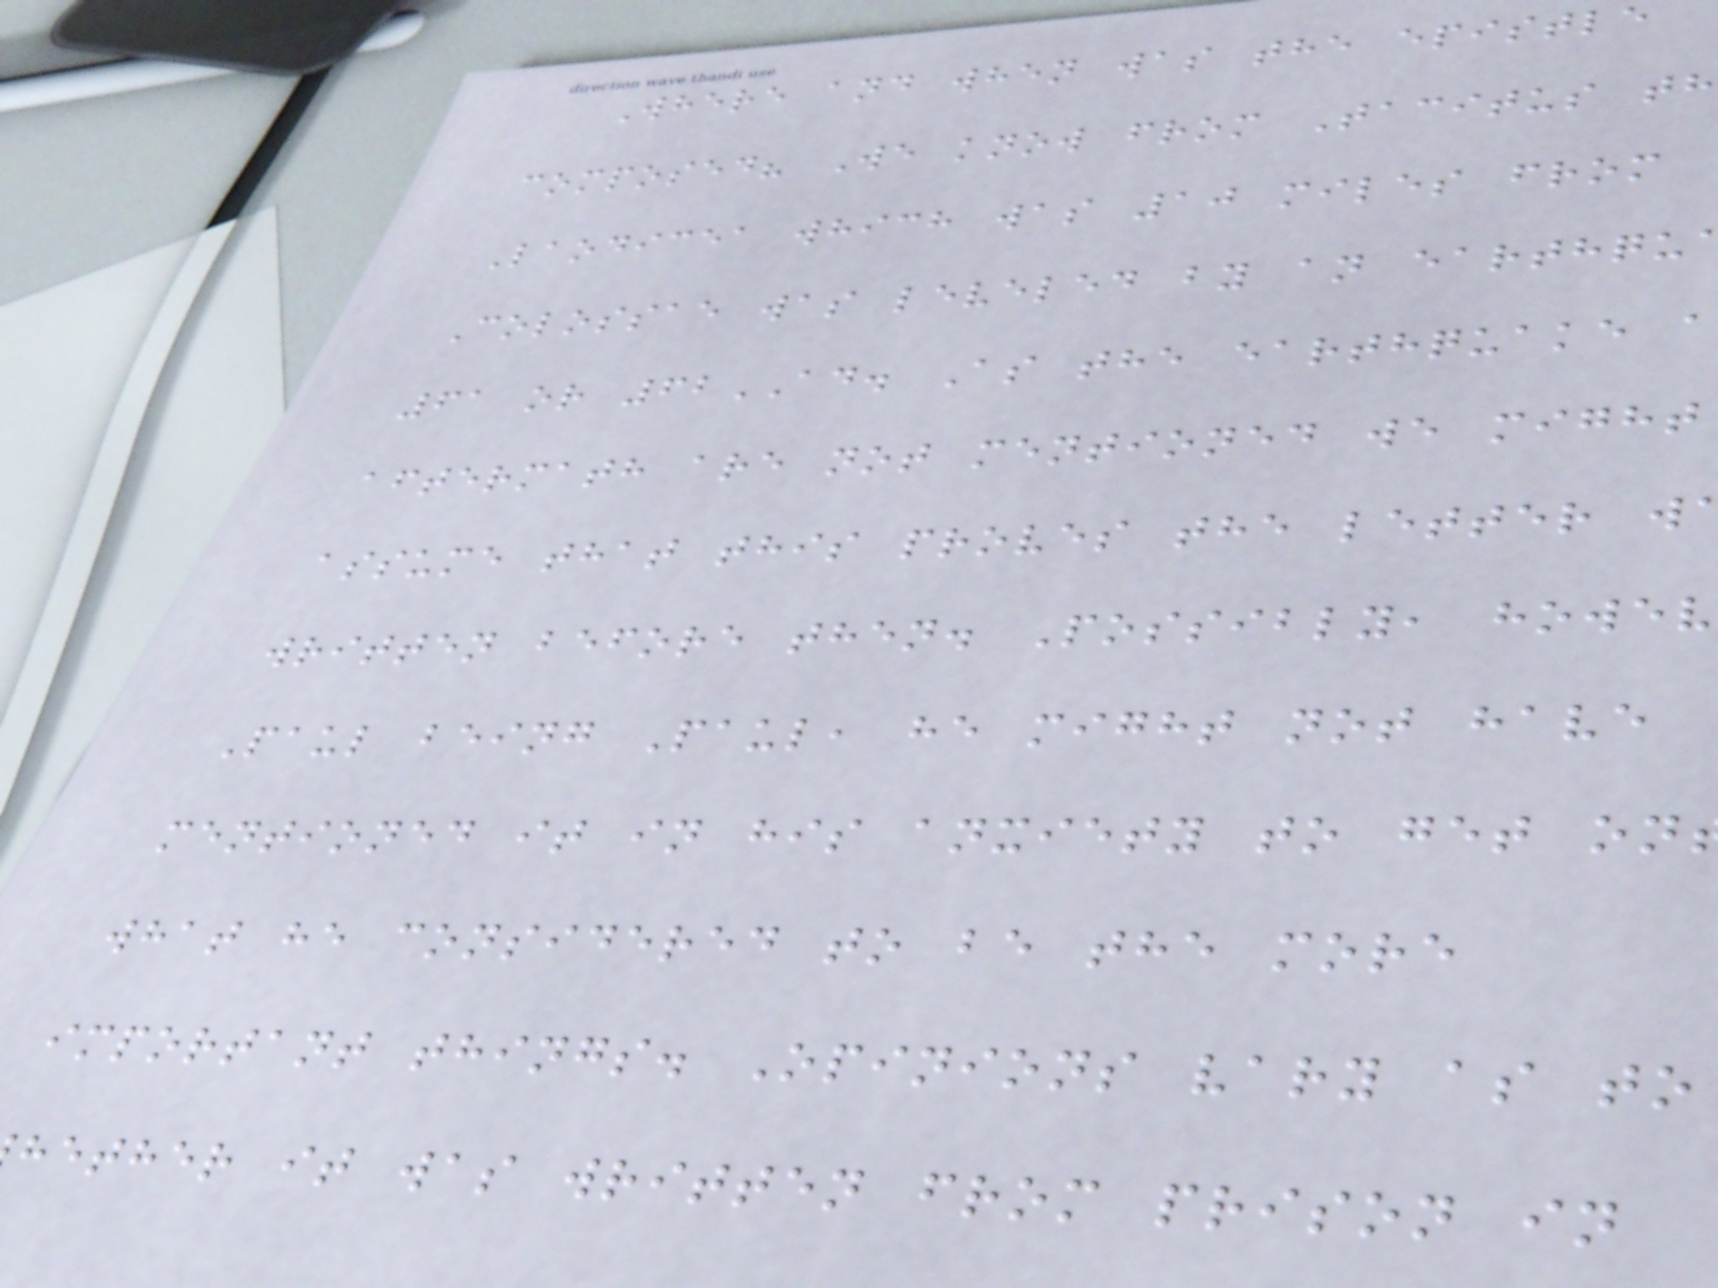Where and when was the epistle
composed? We know from Tacitus th
Laodicea which was 10 miles from
Colossae was leveled by an earthqu
61 or 62AD. As the earthquake a
aftermath are not mentioned we might
assume that this proves the letter w
written before then. Possibly, howev
Paul being Paul, he might not have
mentioned it in his anxiety to get on
what he considered to be the more
important things. Opinions vary as to
hether it was written from prison in
